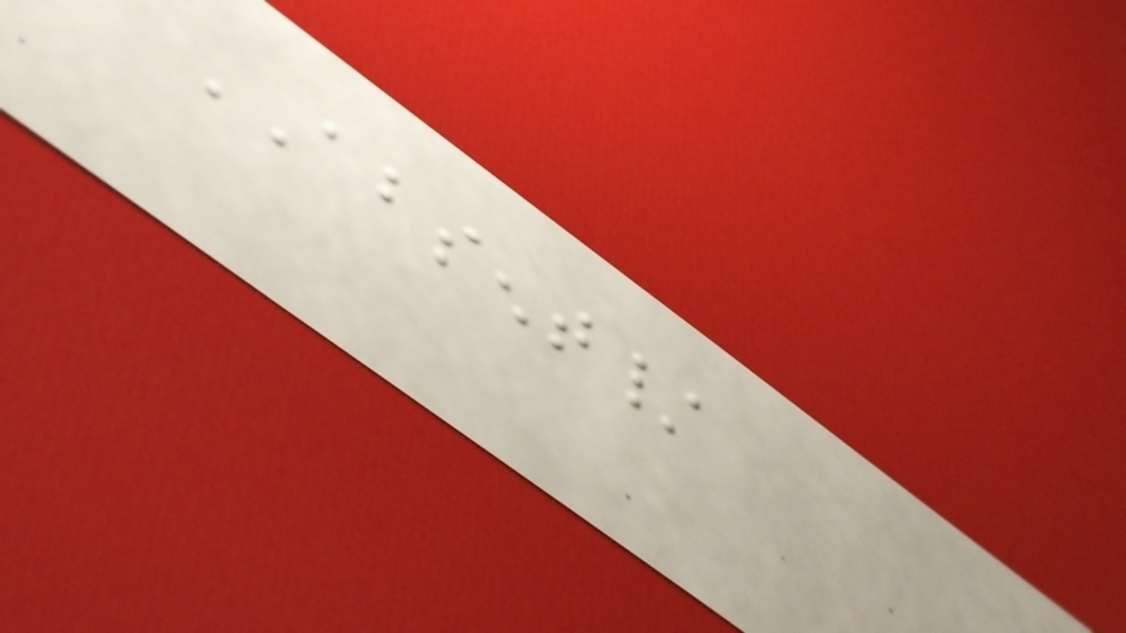ABSENT/
